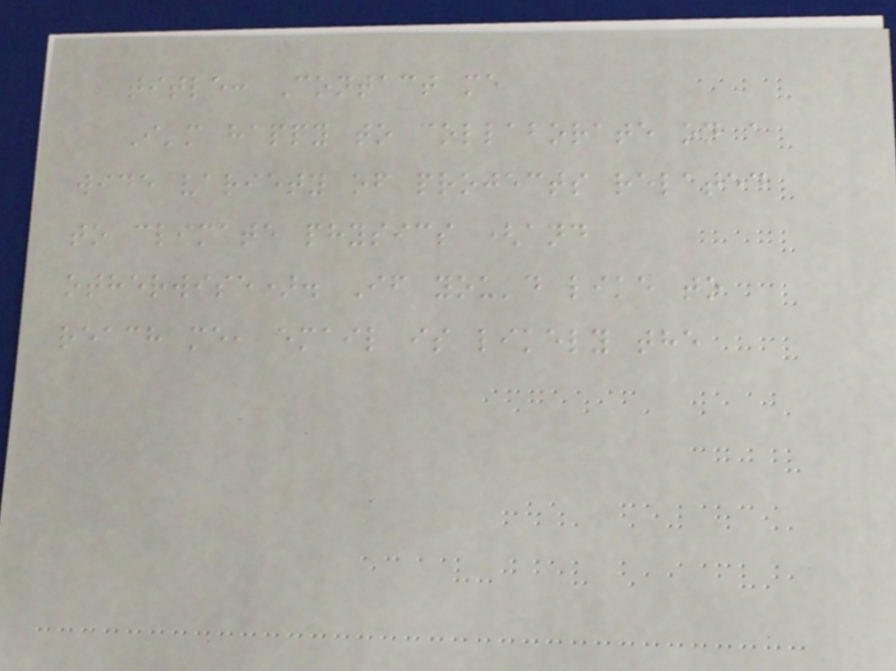title: Contact me
I'm happy to collaborate on a
wide variety of projects related
to climate physics (and
otherwise). If you'd like to
reach me, email is likely the
